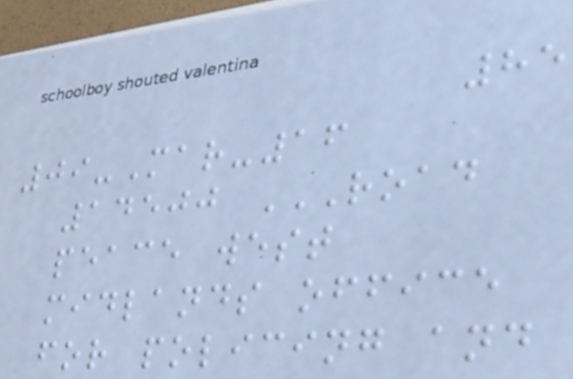85
09-Mar-16
14500 ROAD
PEACE WEST
MIDLANDS OFFICE
FOR POLICING AND
